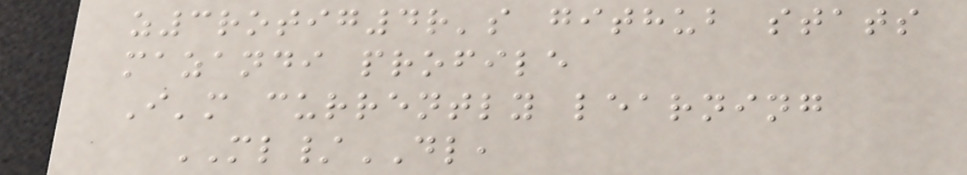z3rotig4r's github stats
mazandi profile
I'm currently learning
ML/DL,
